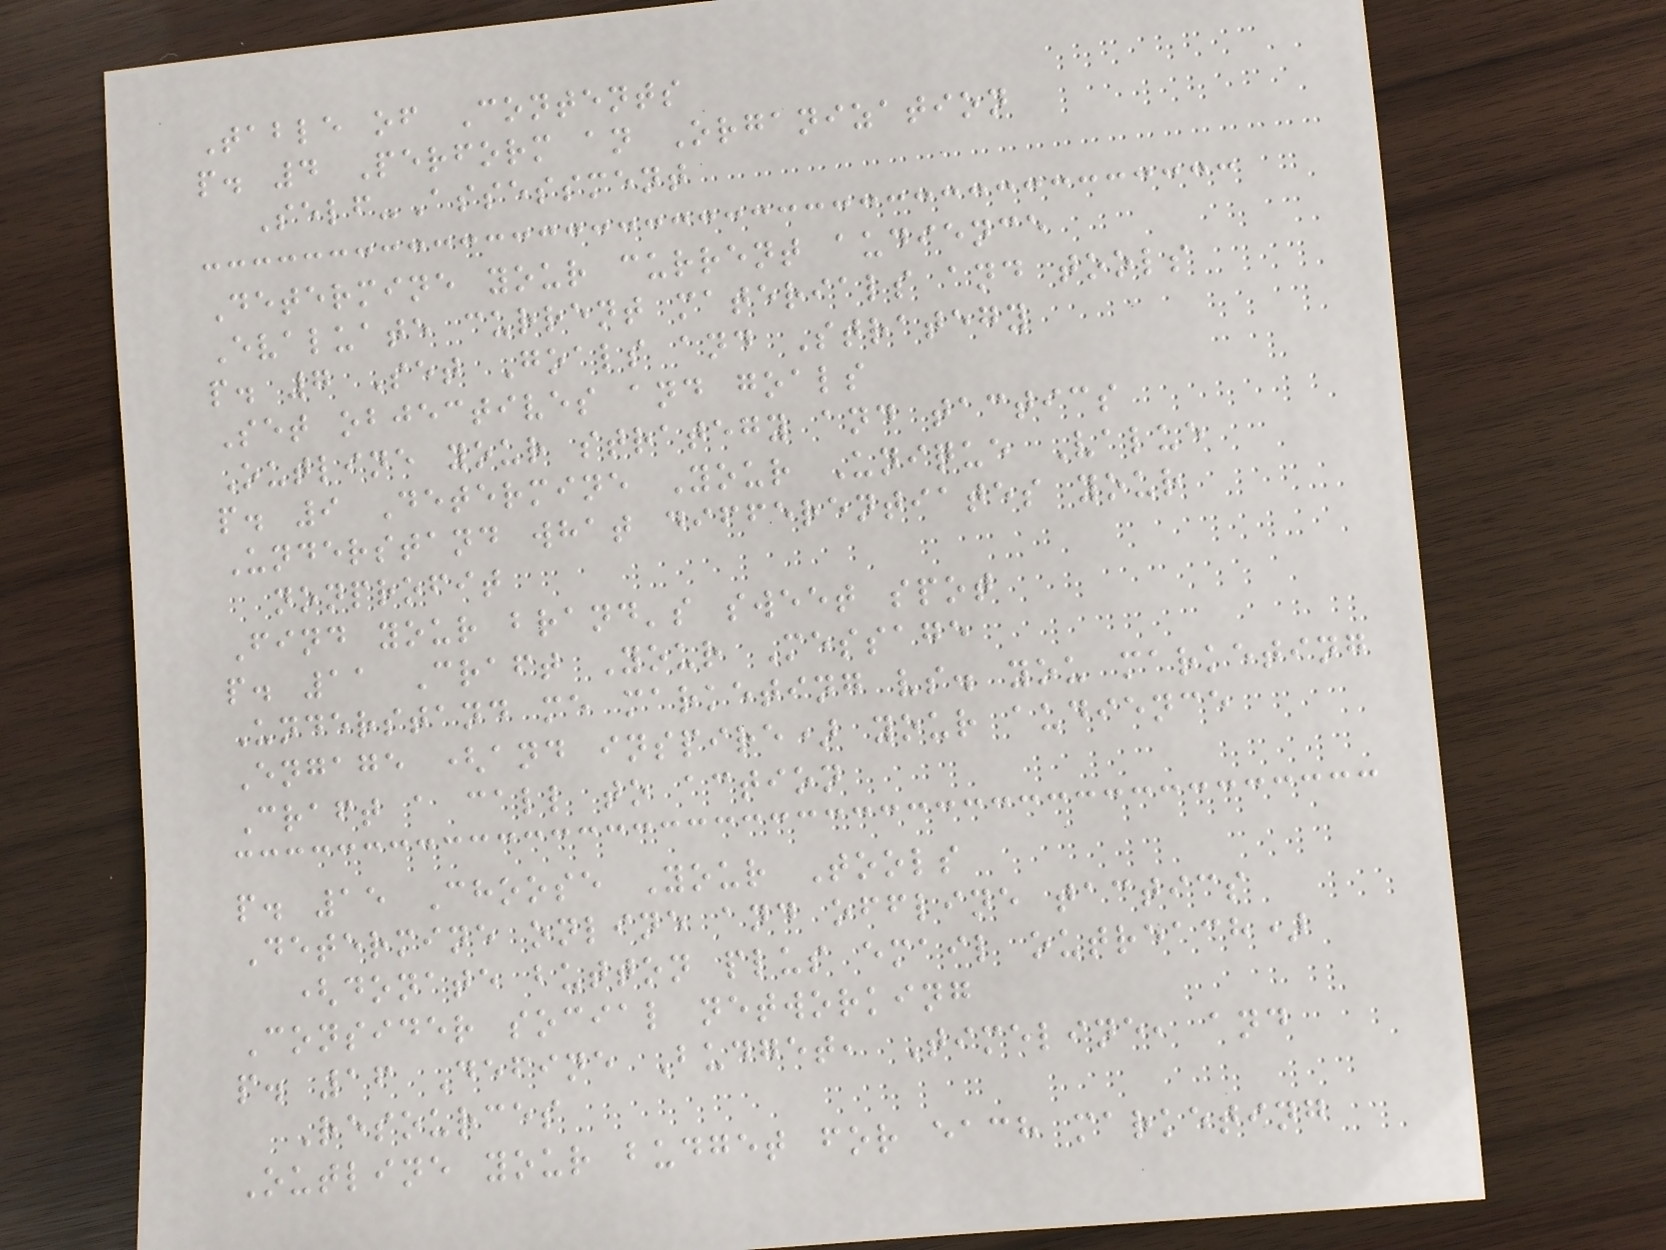Table of Contents
p. 4 Perform an Organization
Self-Assessment
Determine your current audience
Evaluate current materials and tools
p. 7 Set Goals and Strategy
Set objectives and goals
Outline your strategy and tactics
p. 9 Determine Your Unique Value
Understand what differentiates your
nonprofit
Find your brand's sweet spot
p. 11 Craft Your Message
Understand me marketing vs. you marketing
Engage (and inspire) your audience
Craft a call to action
p. 15 Choose Your Tools
Determine online and offline tactics
(donate button plus email outreach)
Consider social networking
p. 16 Define Budget, Timeline, and
Resources
Outline your budget for each marketing
